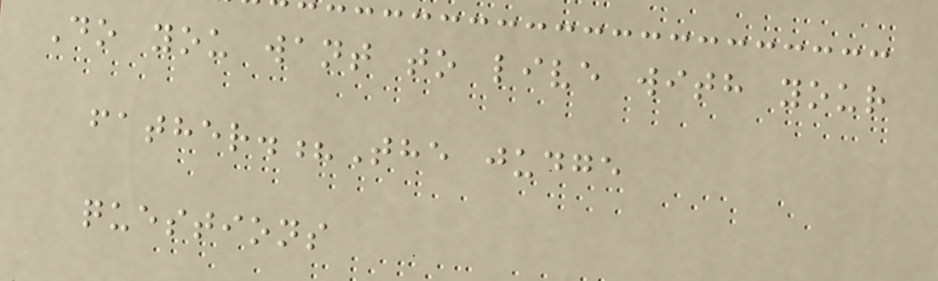Do you want to live with your
father.?The judge
questions
